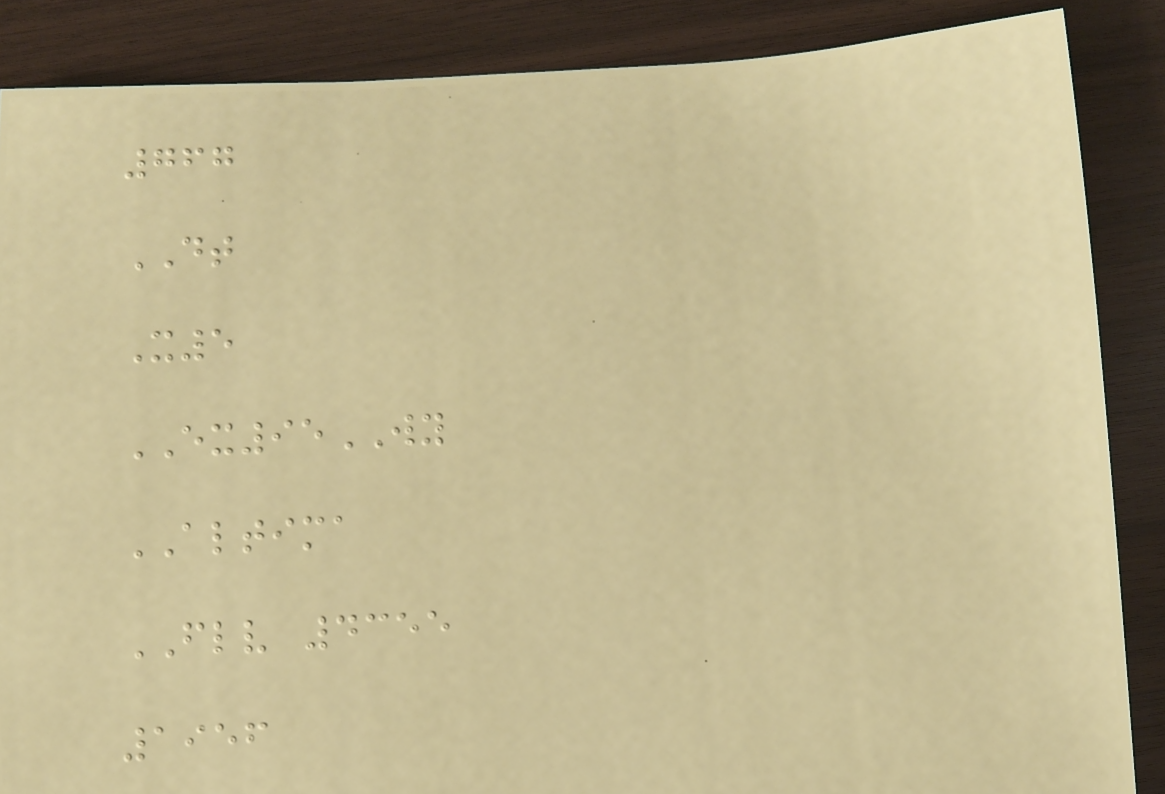767
DT
X5
EX95WY
ALTIMA
FLV 4355
1956
